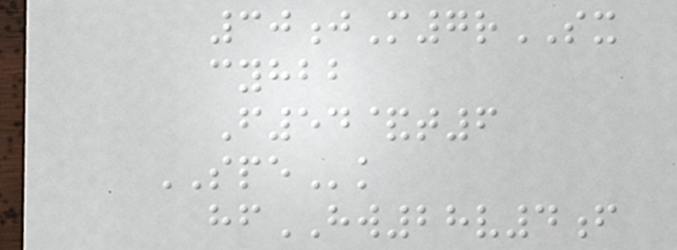30jM7rSX
cyhbb
F54&t6
SPEk
hfHW28v4f
